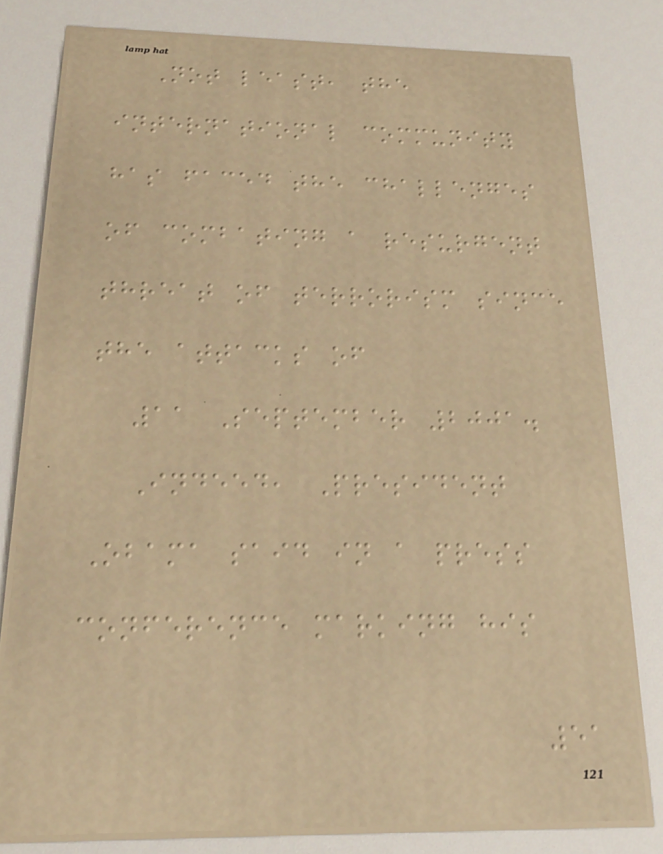Not least, the
international community
has faced the challenges
of combating a resurgent
threat of terrorism since
the attacks of
11 September 2001.
Indeed, President
Obama said in a press
conference marking his
51
